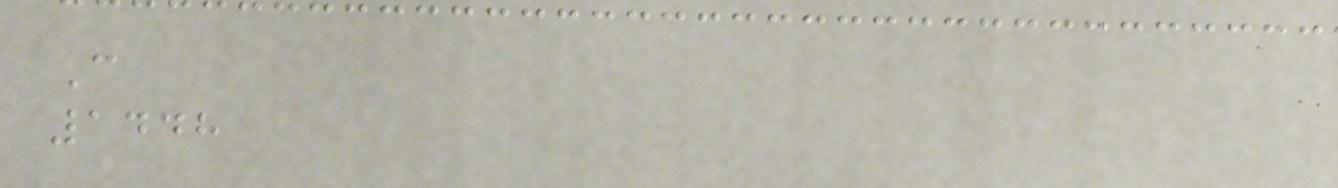C
1448
